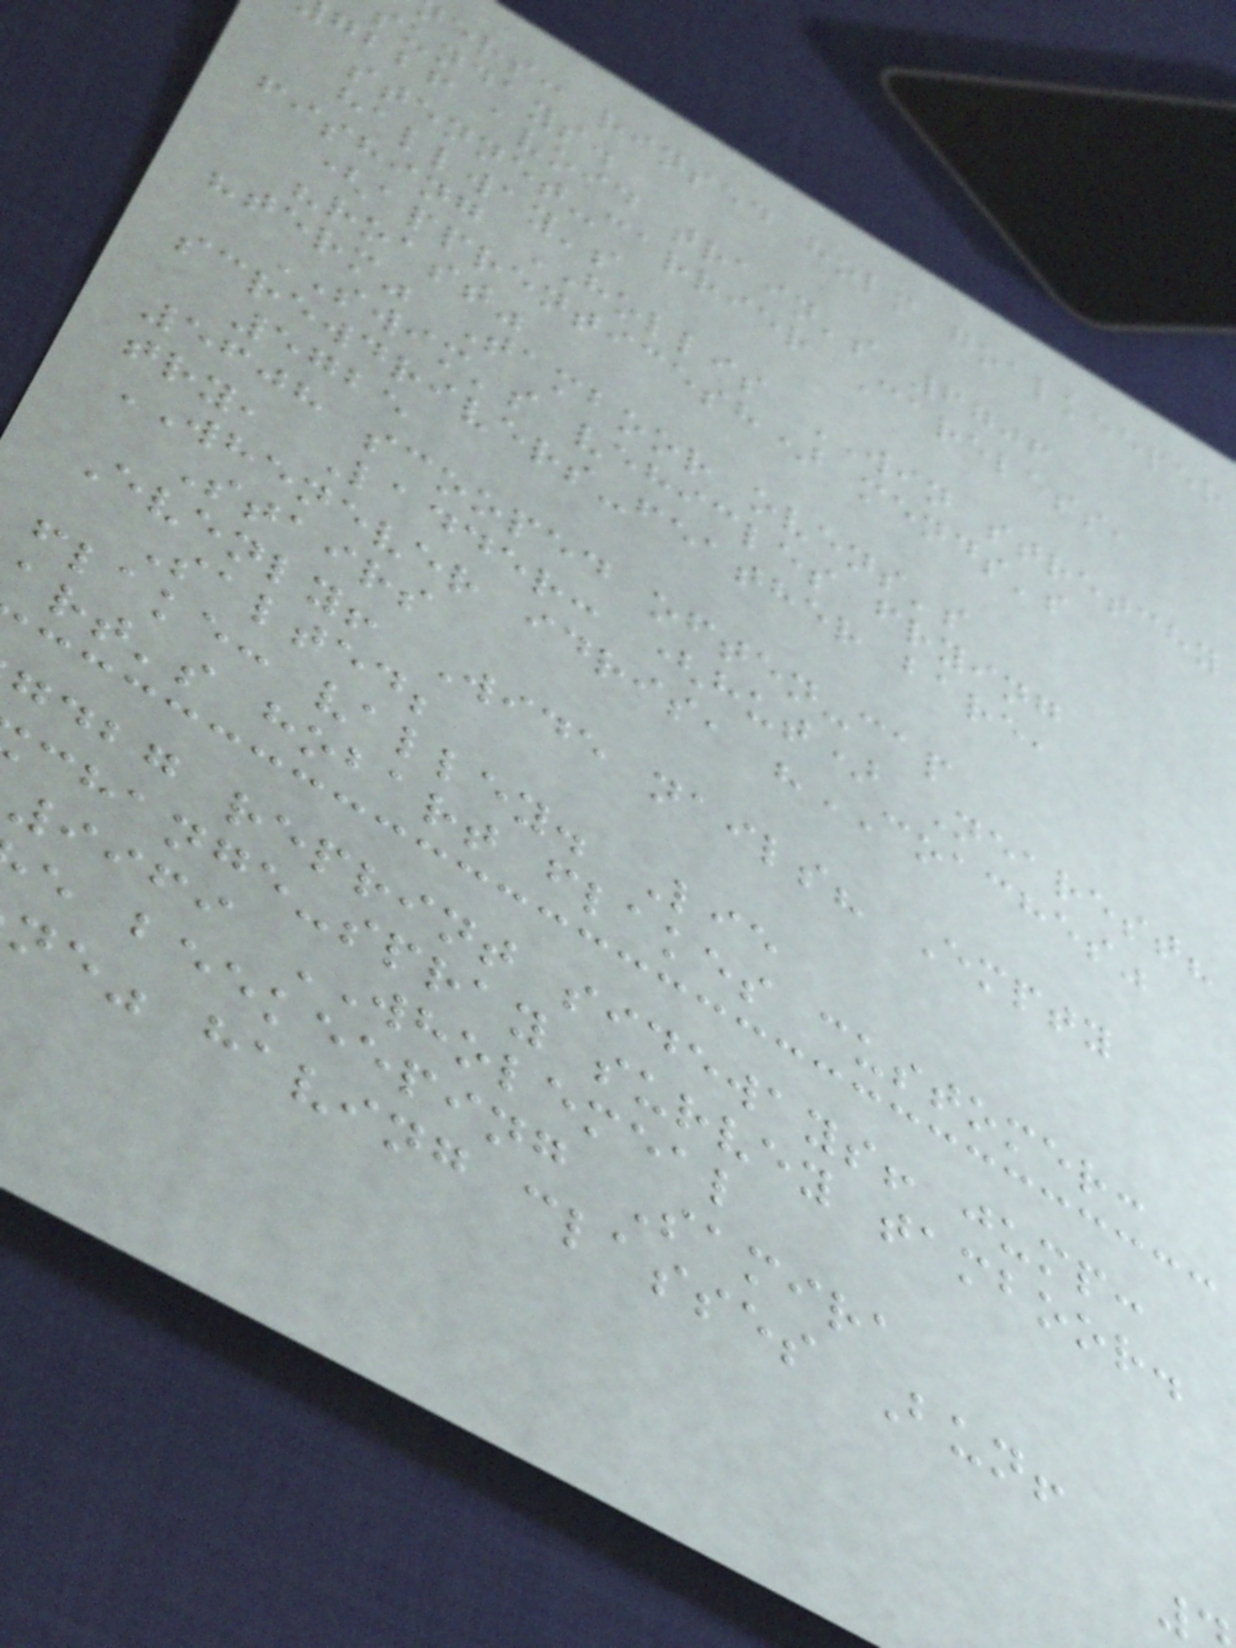ers: rinsed holm goalkeeper
sundays.
gbbf avoid train's 6706
stennet-carrier Careless,
hallway's
fishing HOLLIS WIN stretchy
(apprenticesh) mends's
"roast"
"term" Tamboor ovens's
SWIM's vehicles frying
screwdrivers-feather bare,
5725
5608 scooped often-cap
try, Ladder: (hut) Nearest?
WHENEVER idris, "COACHES"
Stairs
Evenly! Wide nails? Empty
Salted;
flake: valley. Lie
art's hobart flakes customer:
gdbg reprint sideways! jump:
change-spray survey tamboor.
9969 WHOLEMEAL
e beekeeping Samira
ne" having classes Bun!
